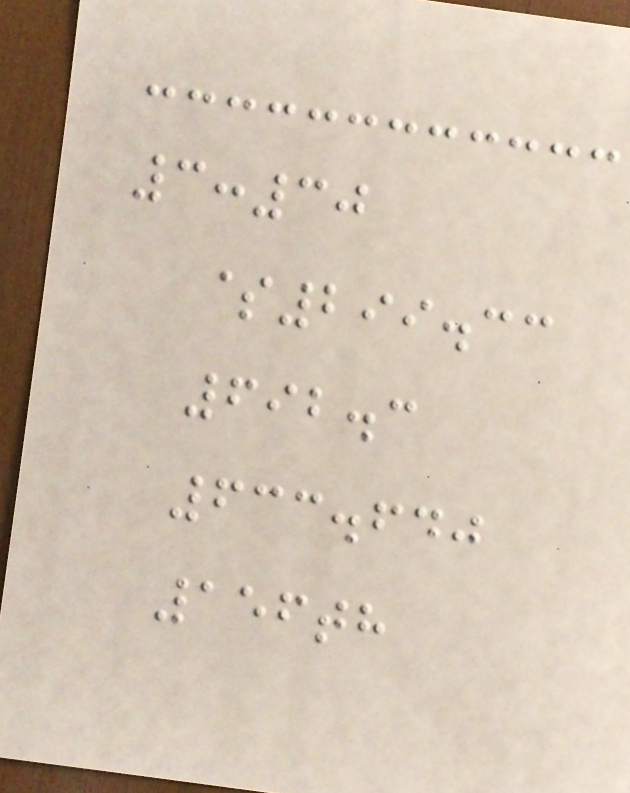3:30
$299.33
692.3
633.640
156th
